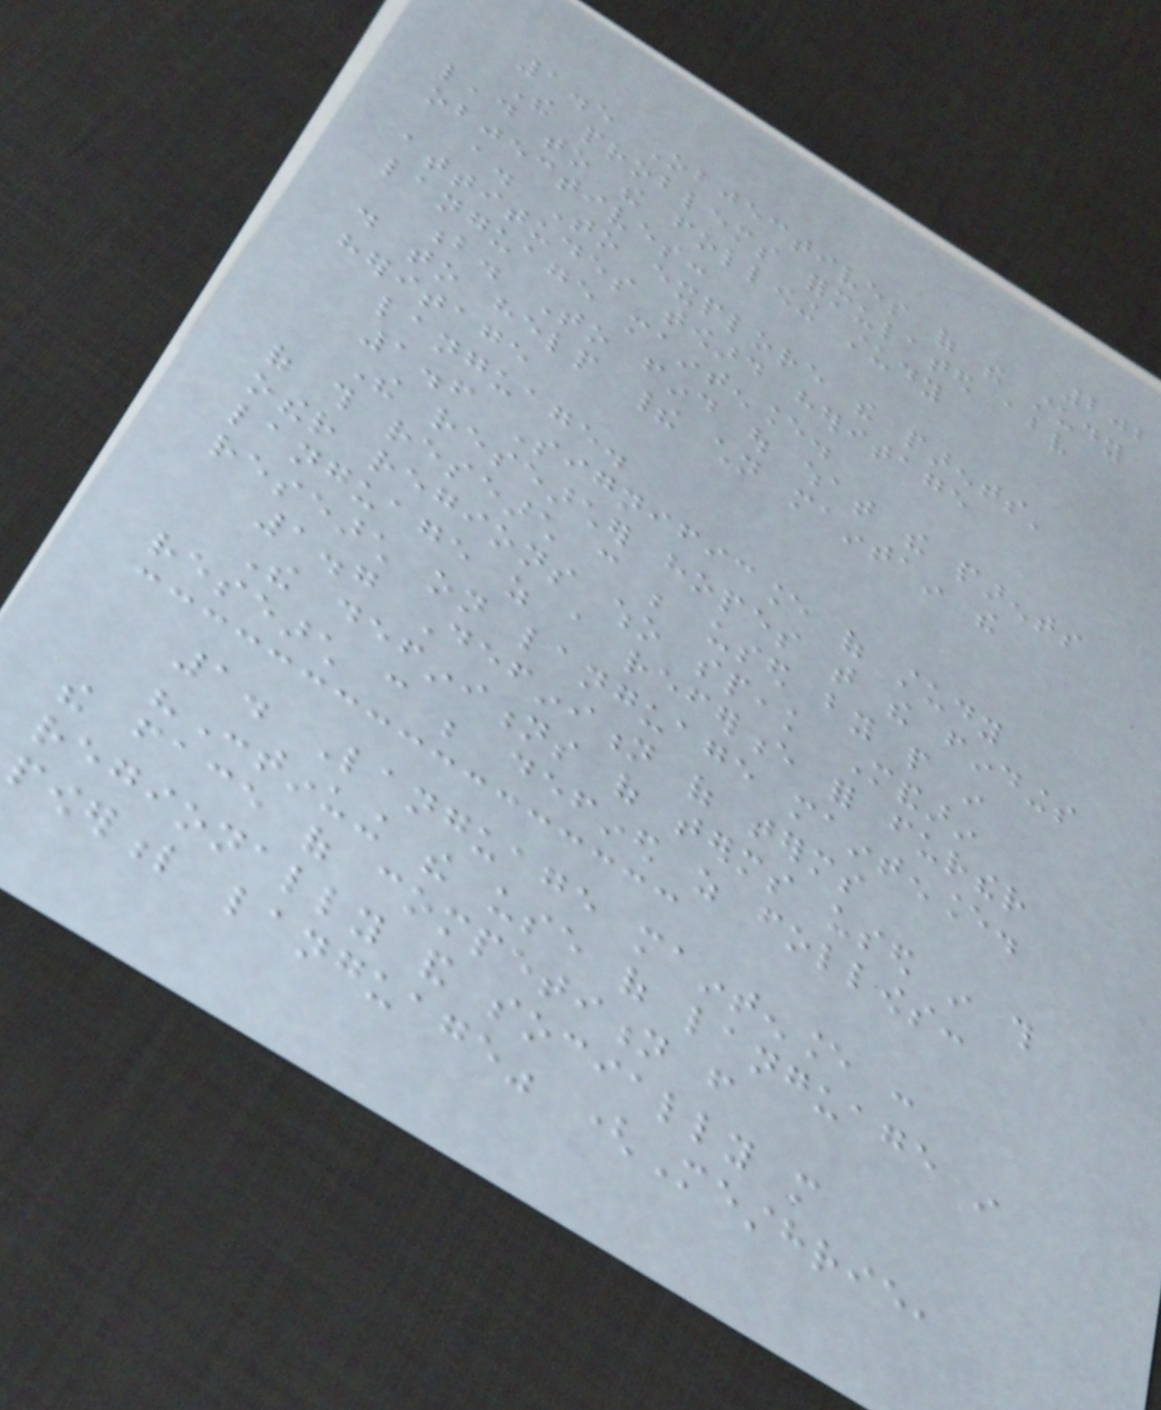202
1.5 Objectives of the study
The problems formulated above
lead to the following study
objectives:
a. To explore the parents'
attitudes toward heritage
language maintenance.
b. To find out what the parents
do to help their children maintain the
heritage
language.
1.6 Significance of study
The researcher hopes that the findings
of this research can be used by people in
other regions who speak Mandarin
language as a reference for further
research on language maintenance.
1.7 Definition of terms
The definitions of terms used in this
research can be defined as follows:
1. Language maintenance :
"Continuing the use of language in
the face of competition from
regionally and socially more
powerful language" (Mesthrie,
